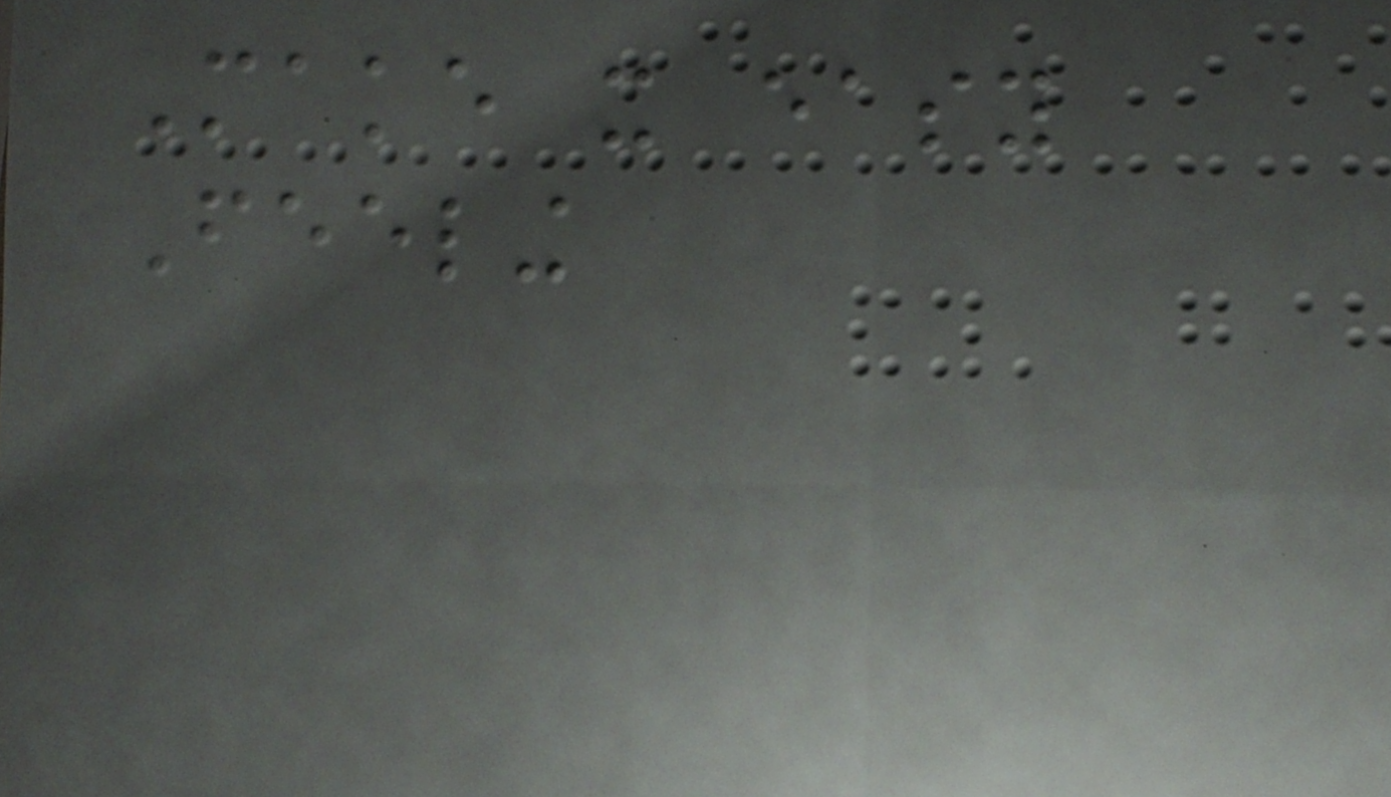Make it easy
Feeling
